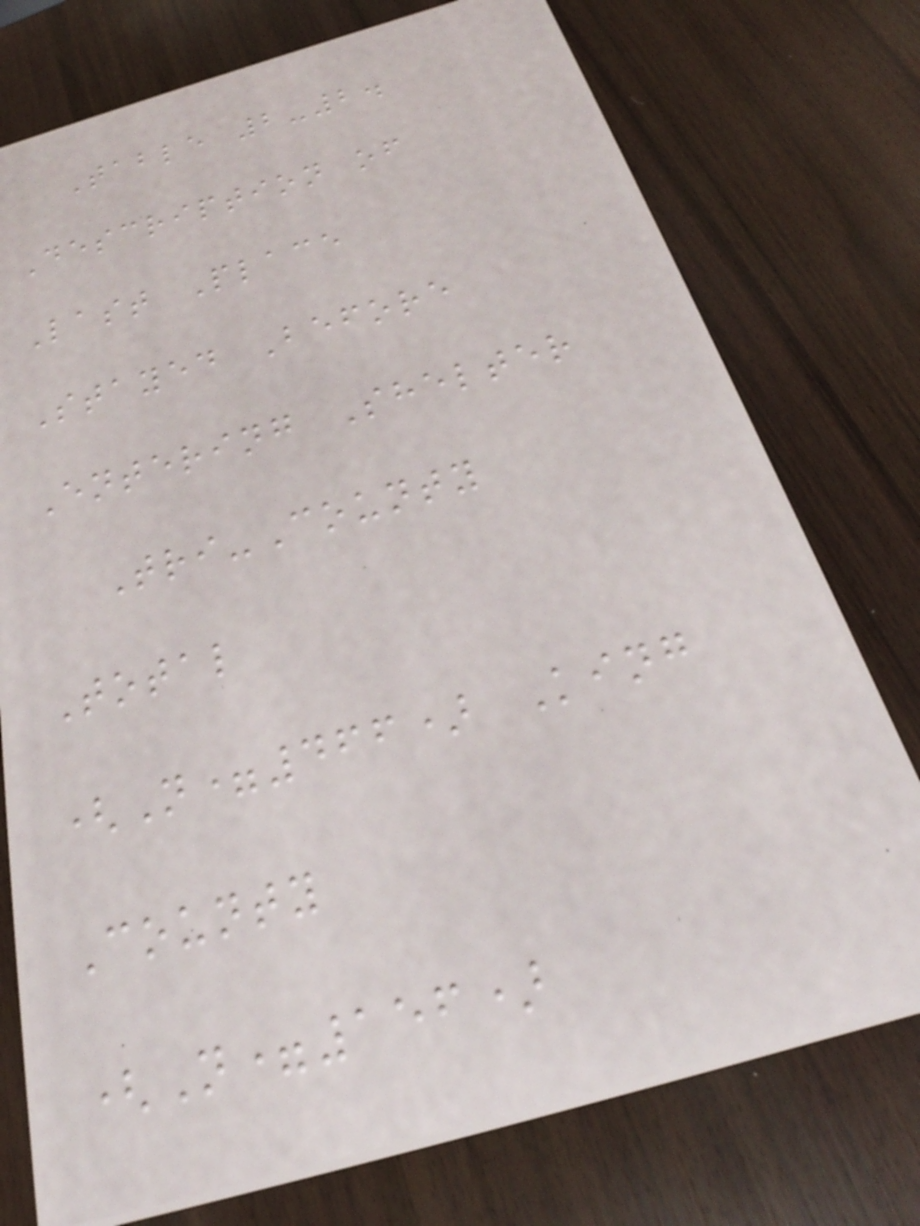Table 2-2.
Description of
Last Place
Stayed Before
Entering Shelter
Tri-County
Total
(N=466) King
County
(N=156)
